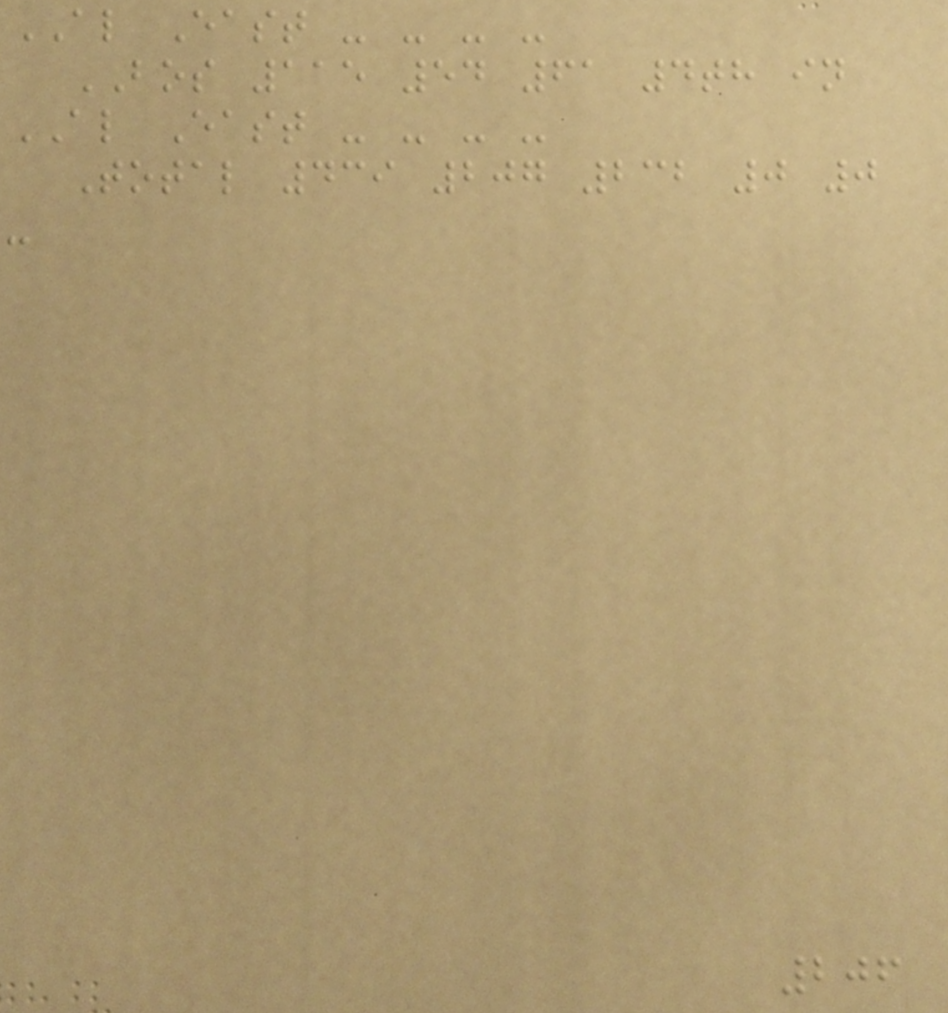AL East - - - -
BOS 115 54 61 4th in
AL East - - - -
Total 439 207 232 0 0
-
206
